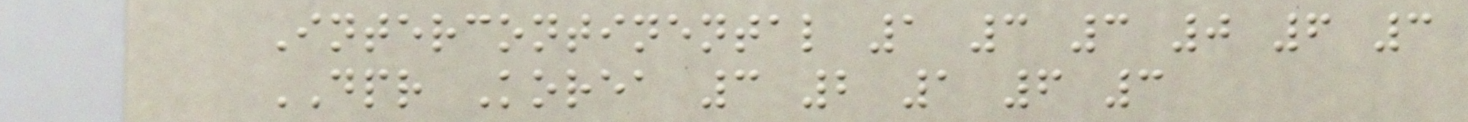Intercontinental 1 3 3 0 6 3
DPR Korea 3 2 1 6 3
